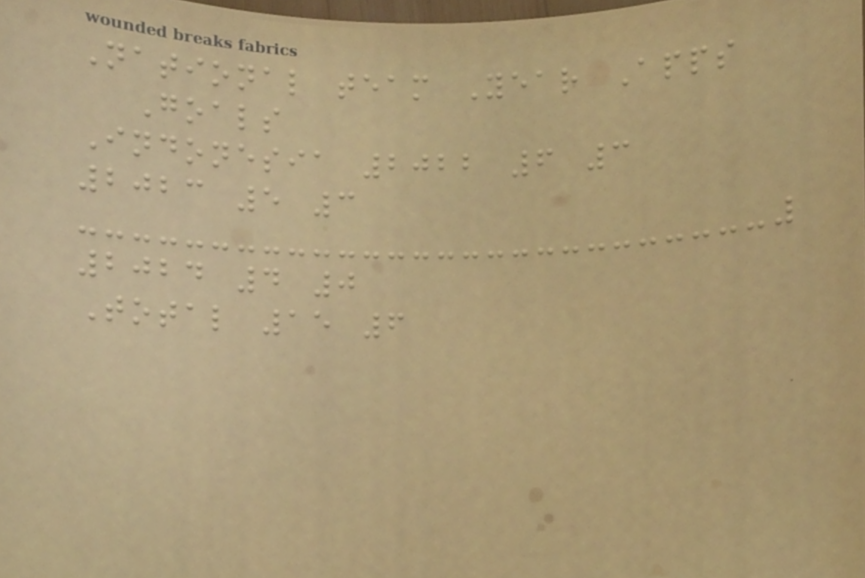National team Year Apps
Goals
Indonesia 2022 6 3
2023 5 3
2024 4 0
Total 15 6
